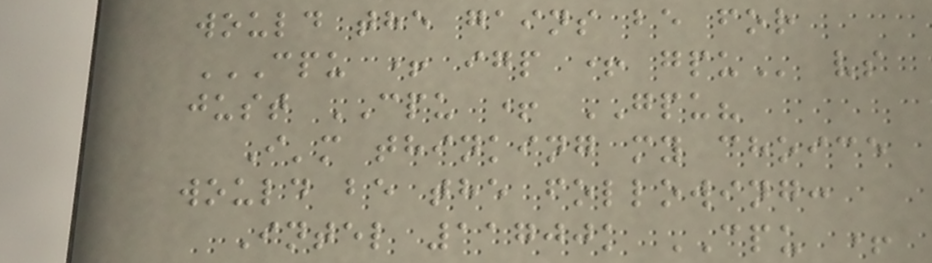would the gains be for
CPU + IGP + GPU vs
just CPU + GPU?
I'm thinking my choice
would be the following:
Intel 11700k CPU +
